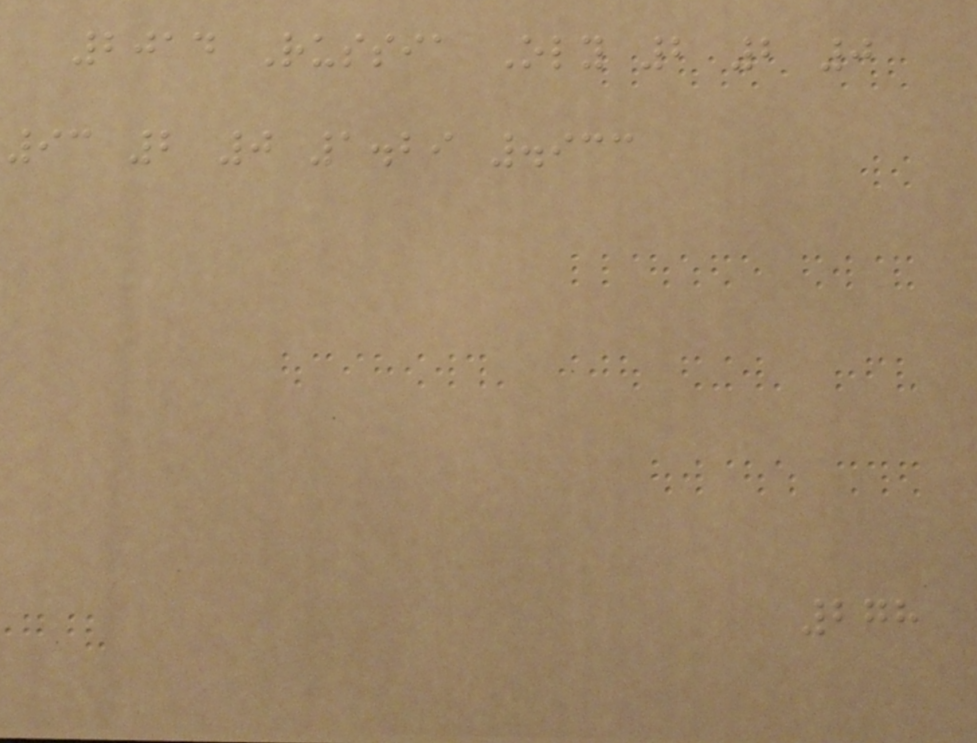2014 Russia Oly 2 2 0
93 2 0 1.29 .933
278
